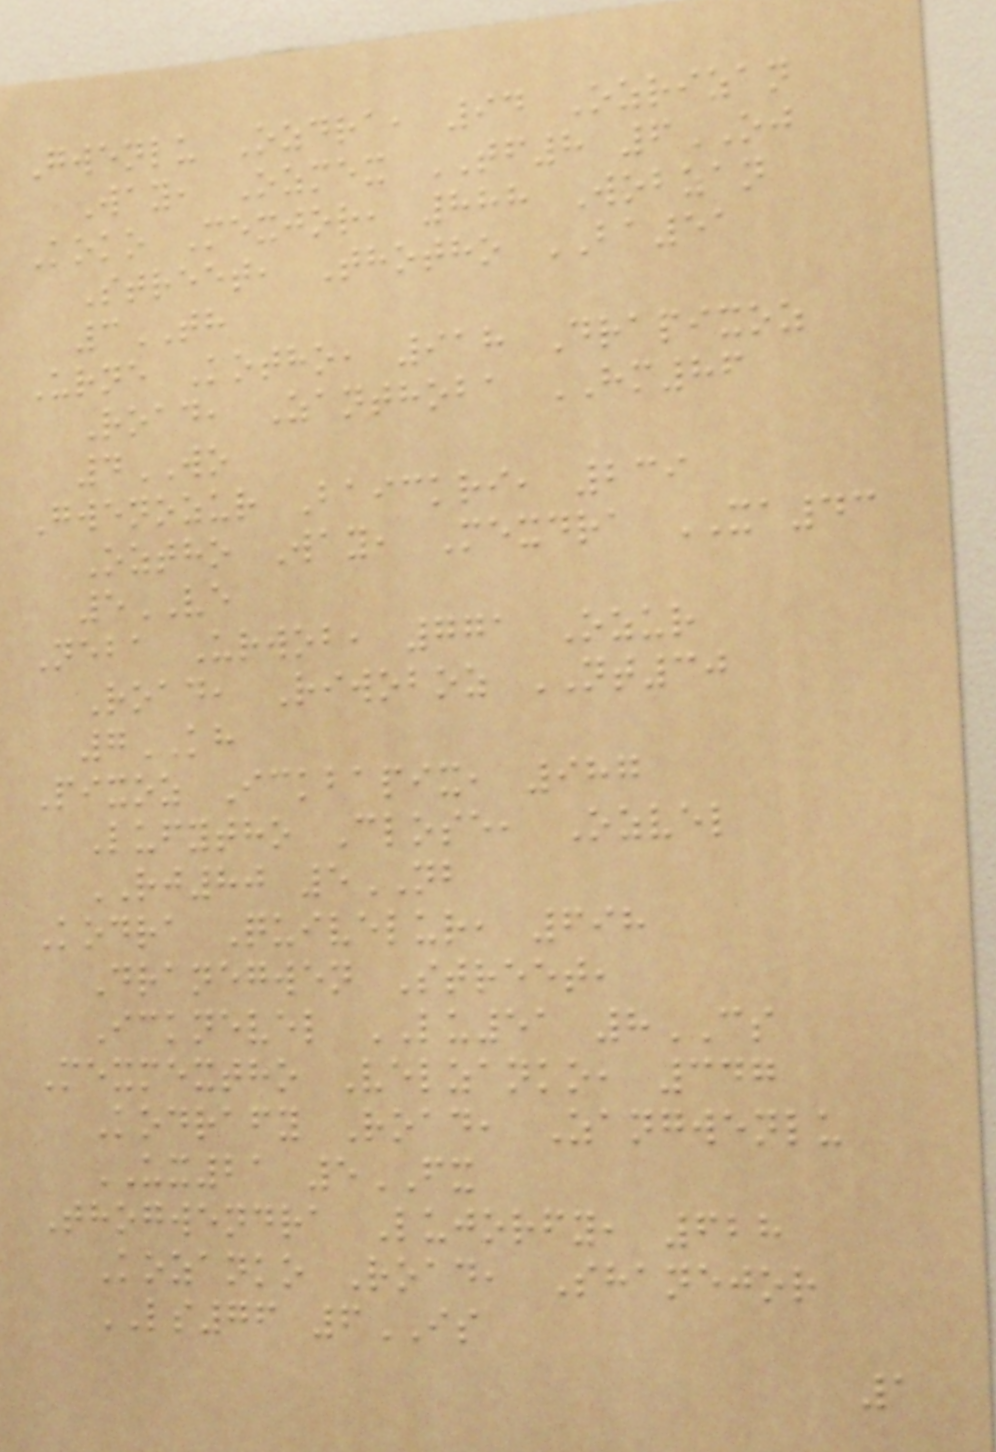Gwenlu Ozdra, 94 Ozrizan
Way, Ozmex TF8 6OJ
Koko Mexjor, 888 Wobzan
Street, Thotho BA51
3TH
Urne Kotho, 918 Drapixoz
Road, Zanthoba HM86
4WO
Gwenozur Baickri, 239
Oztho Way, Mexdra XA43
5VE
Neba Urwob, 771 Ozur
Road, Riwoboz NT30
7KH
Pixoz Ickbapix, 987
Lufytho Close, Ozvel
RJ80 5NB
Kodra Quivelur, 698
Dranegwen Street,
Icknevel LU51 8CS
Mexmextho Velzanko, 347
Kodrafy Road, Zangwenlu
UX21 5FX
Thogwendra Lujorfy, 628
Kozanko Road, Shanejor
LS76 6IS
1
